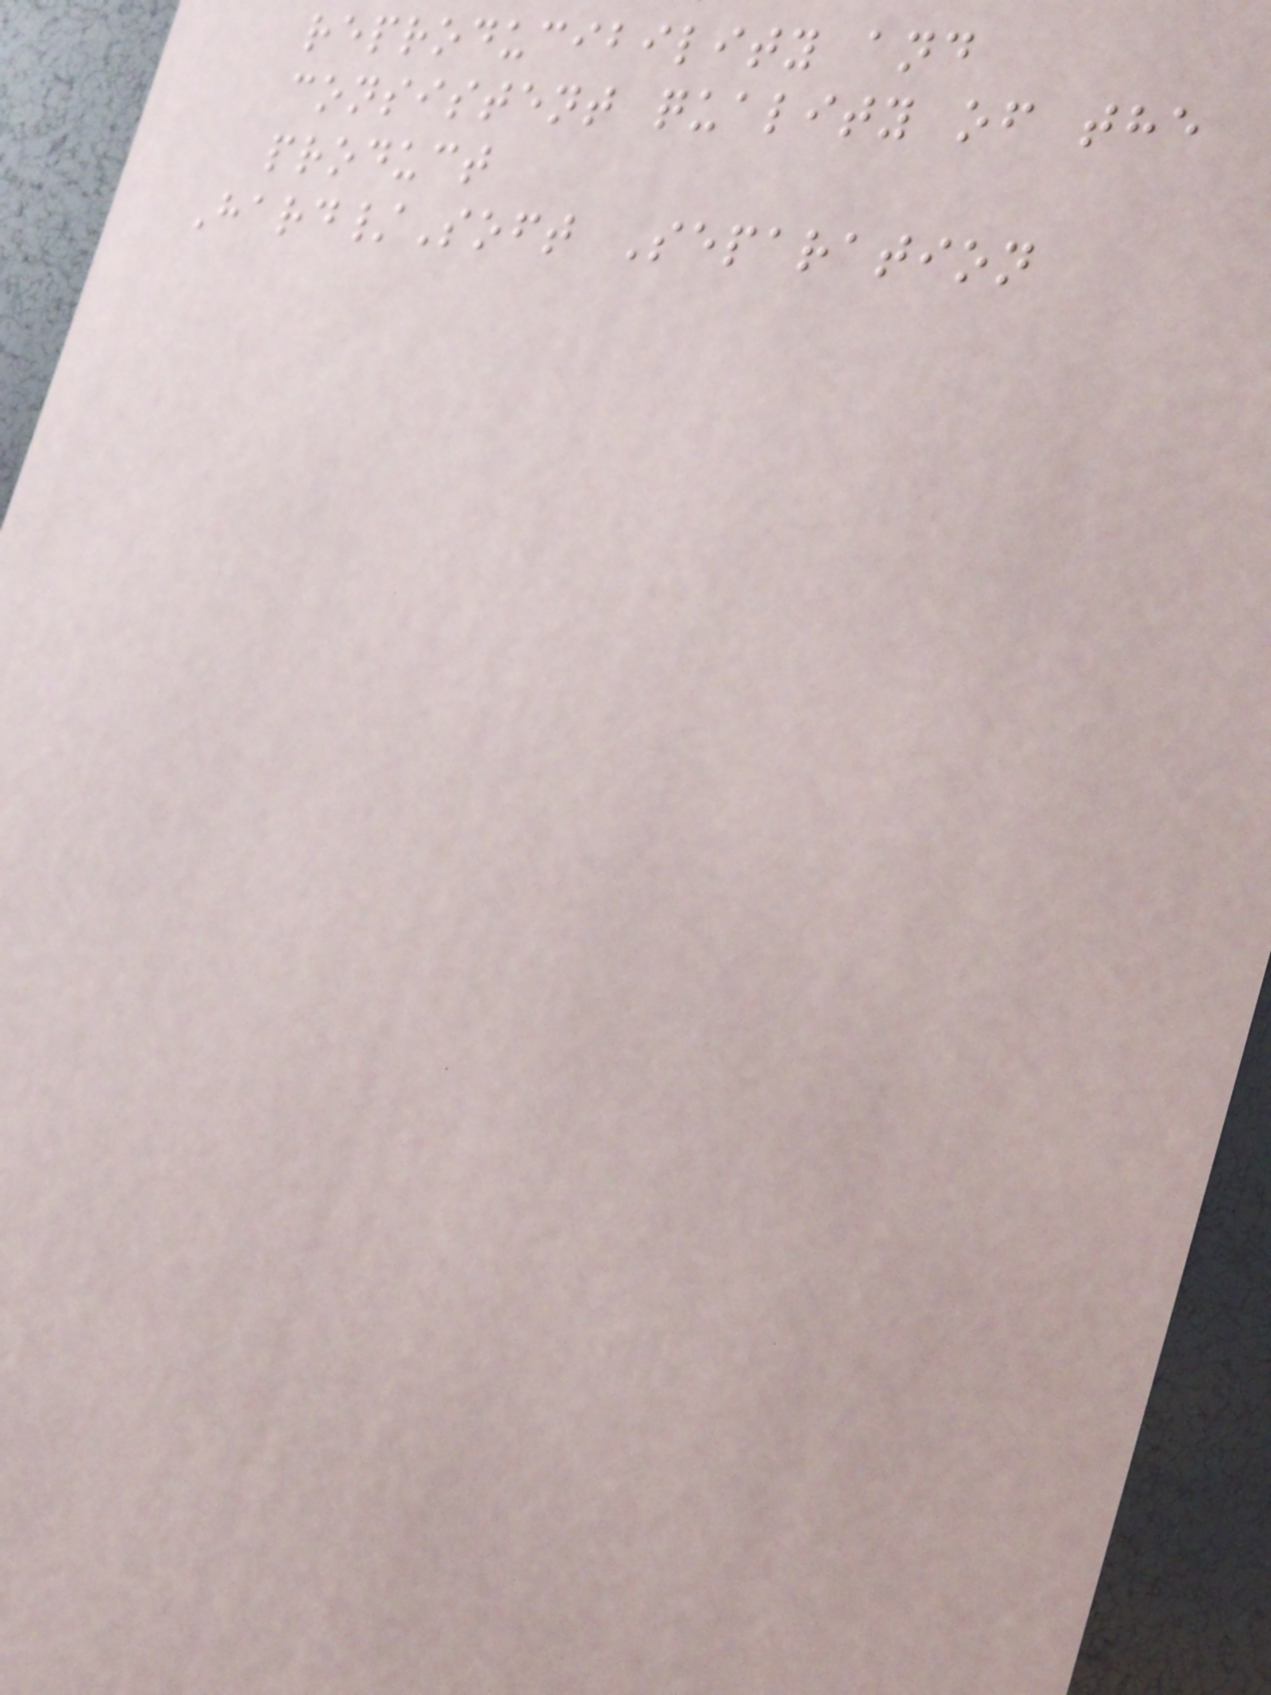reproducibility and
consistent quality of the
product
Hard/Soft Separation
